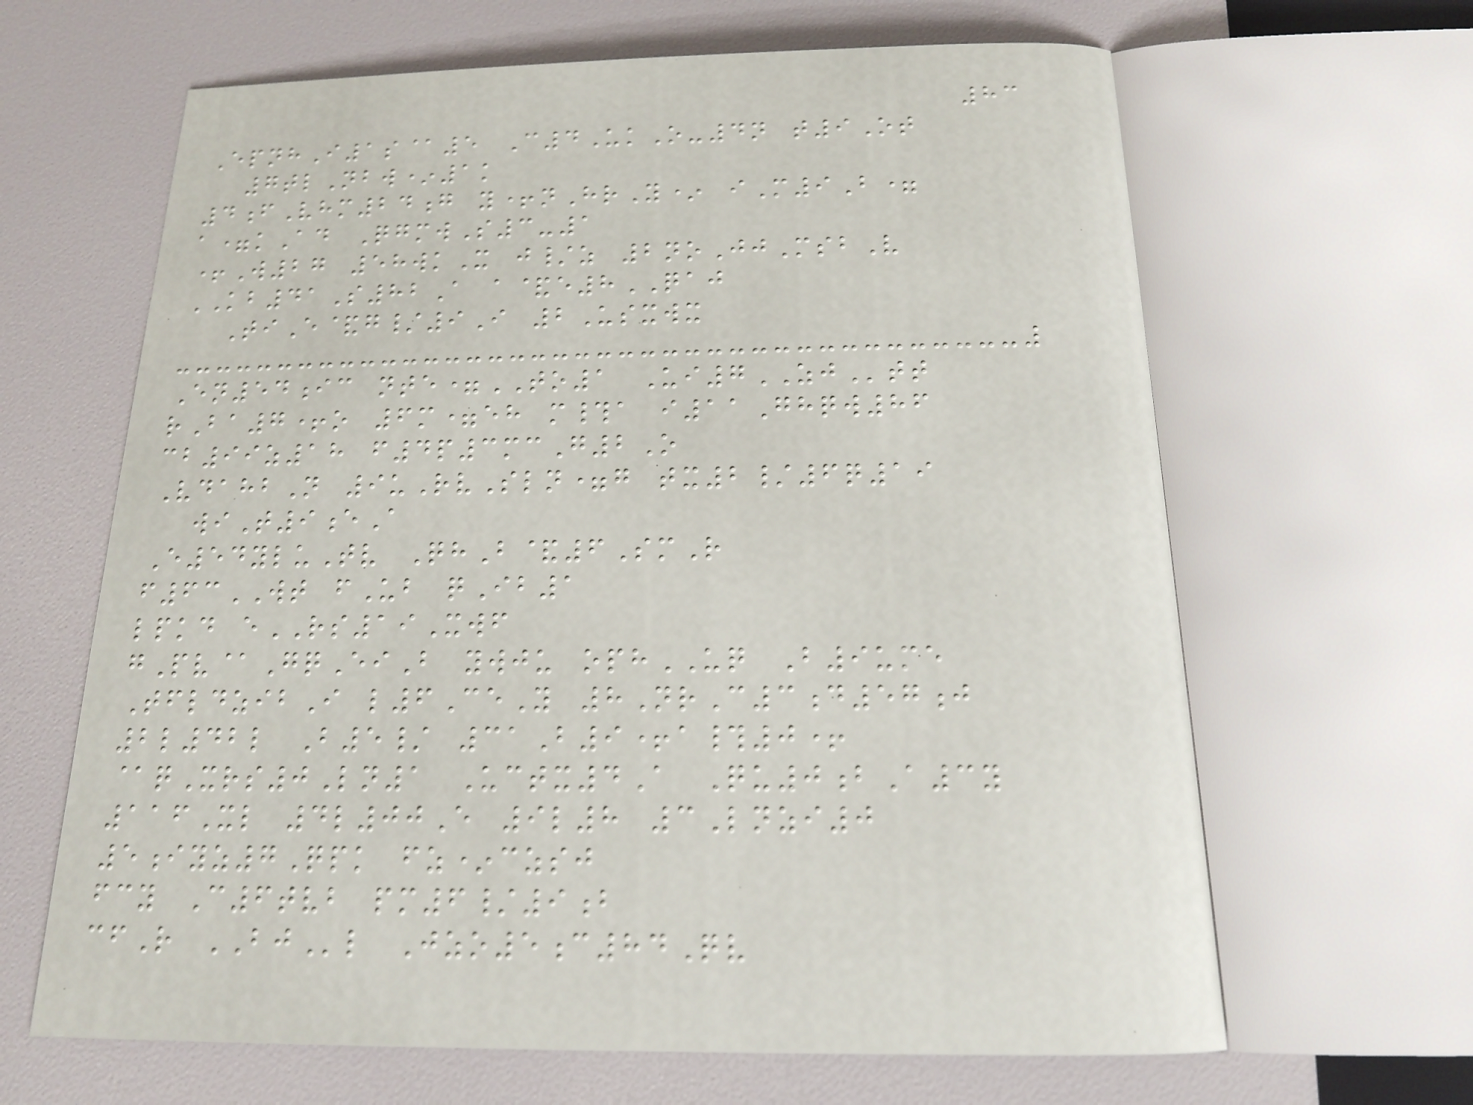83
EpnhI1s@5 C4UkO-4n t9Ot
7tlNbw*1k
4fVhm24g y+nHrY* iM9B=
a=kAd QgmwS3-1
+W27 58wkX j/z 2noJjMsbV
KB41S82A a&e8QAJ
TiE&g/9I 2Usxwx
En54ic nte=TO1 Ui7ZJtt
rBa7+o 6m=eh m#a i11Ghqw86
cb99z18 f4p3mcG2O
VdahbN 9uRvSln=g tx2/6q19
wiT9eA
E54yluTv QhB&6SmR
f63WT fUb qIb1
lpkd eRS19Xwf
gPv@GqEiB ywju ophUQ B9ume
TfldzibI l6CeY 8NrC3d57j
2l42l B5/ 31B9+a#0+
@qXrs0Ln1 Uctx4A Qu0bA3y
116Xl 4l00E 9l8 3Lnzi0
5iyz7Qpk fz*czsj
fcy C6tvb pm6/9b
cfR BJl Jzo5c84Qv
